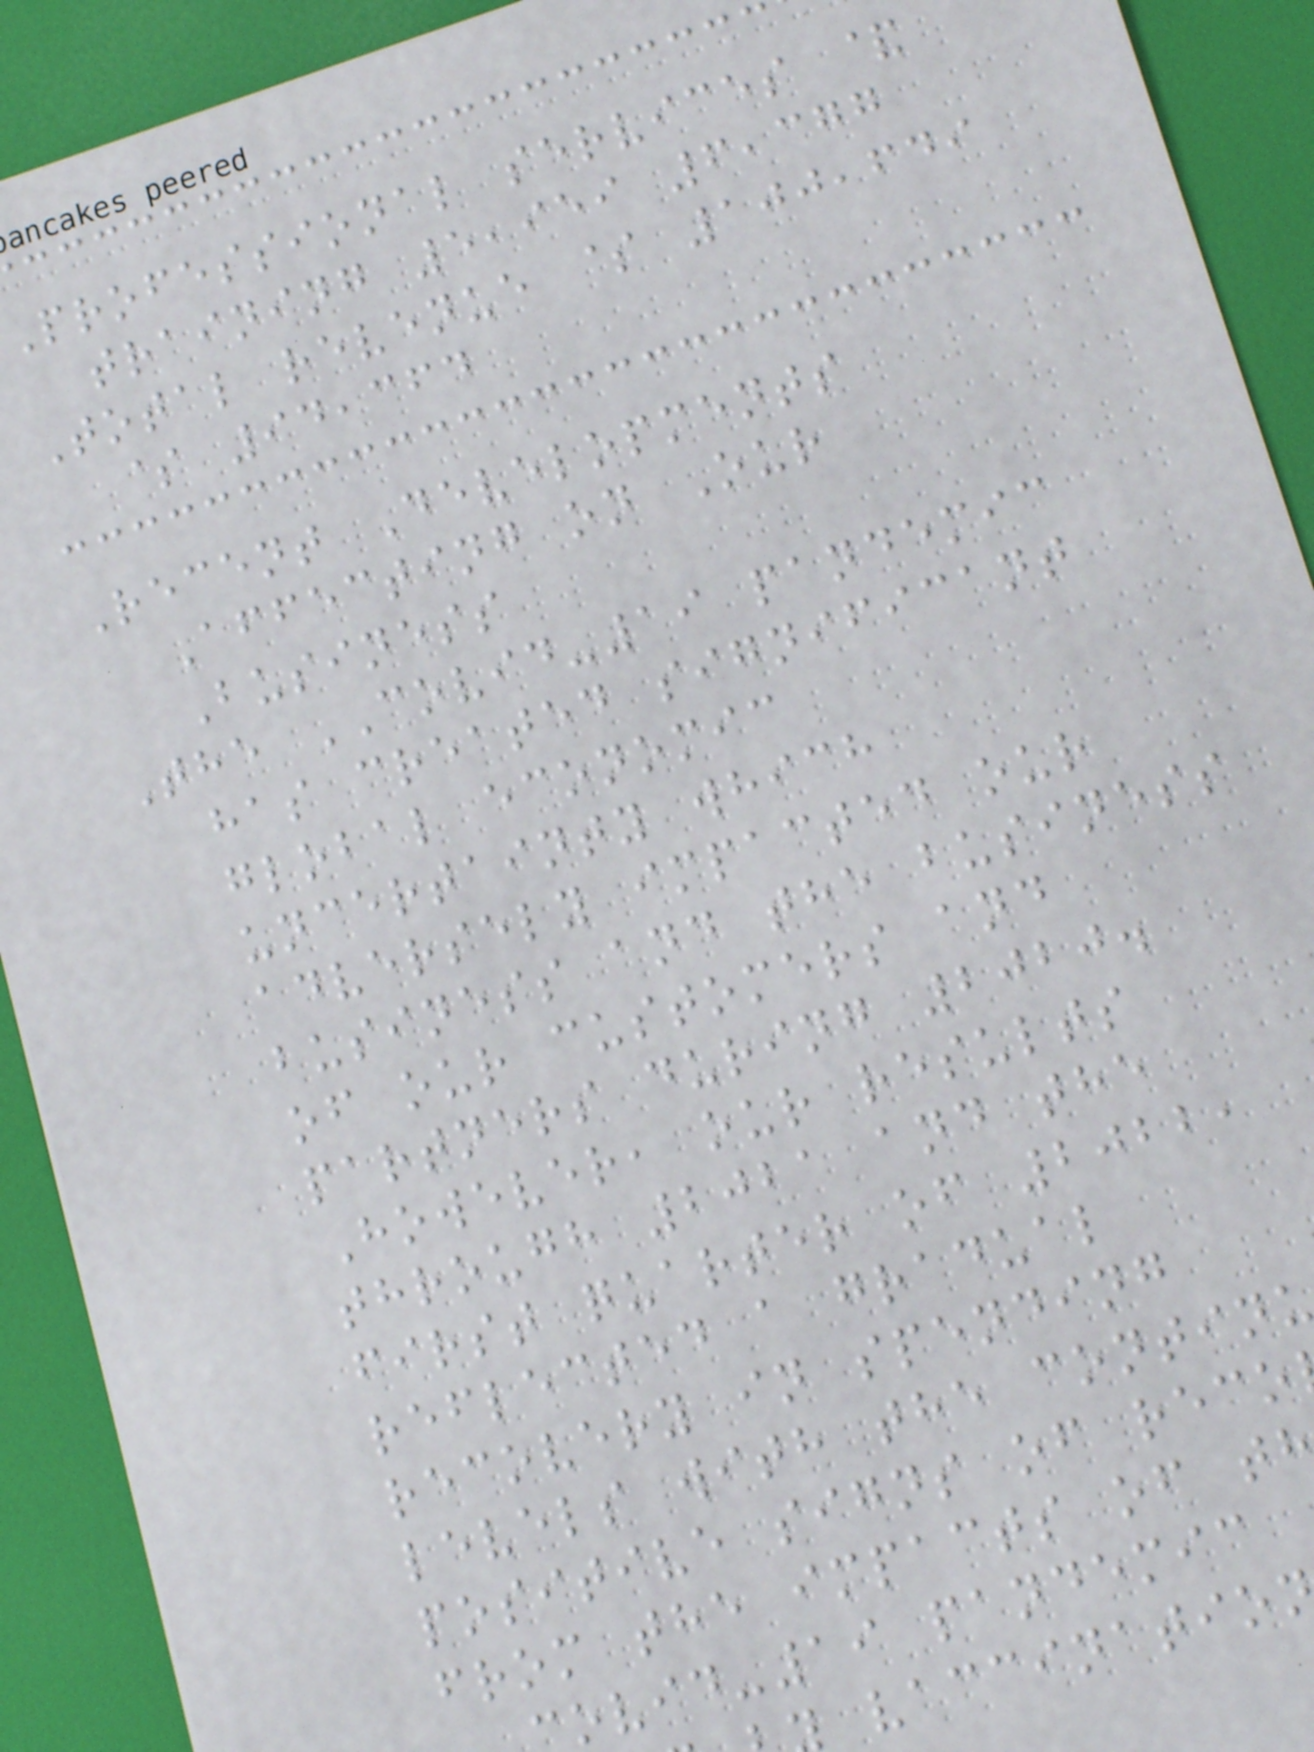Professional services &
training 5,959 6,377
Total revenue $ 100,649
$ 94,364
Recent Developments
Affecting on Our
Business
The COVID-19 pandemic
has created significant
global economic
uncertainty which
adversely impacted our
business and the business
of our customers and
partners during 2020.
However, our results
through 2021 and the
first quarter of 2022,
reflected a gradual
recovery in spending
levels with the continu
positive signs of reco
from the impacts of t
ovid-19 pandemic
vaccinatio
